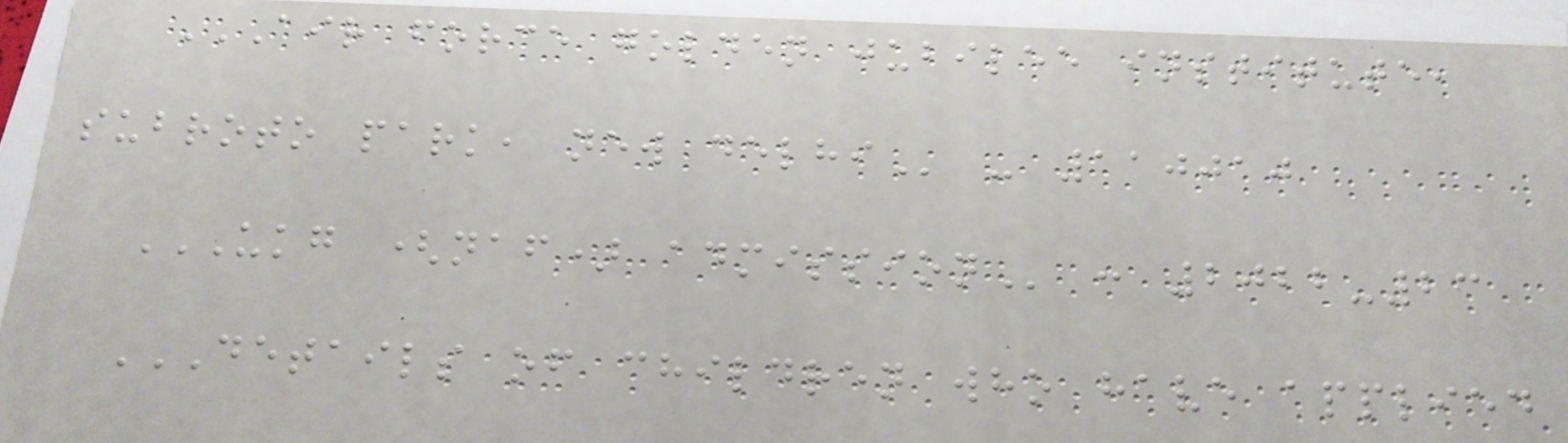AIR FORCE GOLDEN JUBILEE INSTITUTE,
SUBROTO PARK, NEW DELHI - 110010
UKG (NAF) ADMISSION : 2022-23
DETAILS OF CHILDREN WHO HAVE APPLIED
